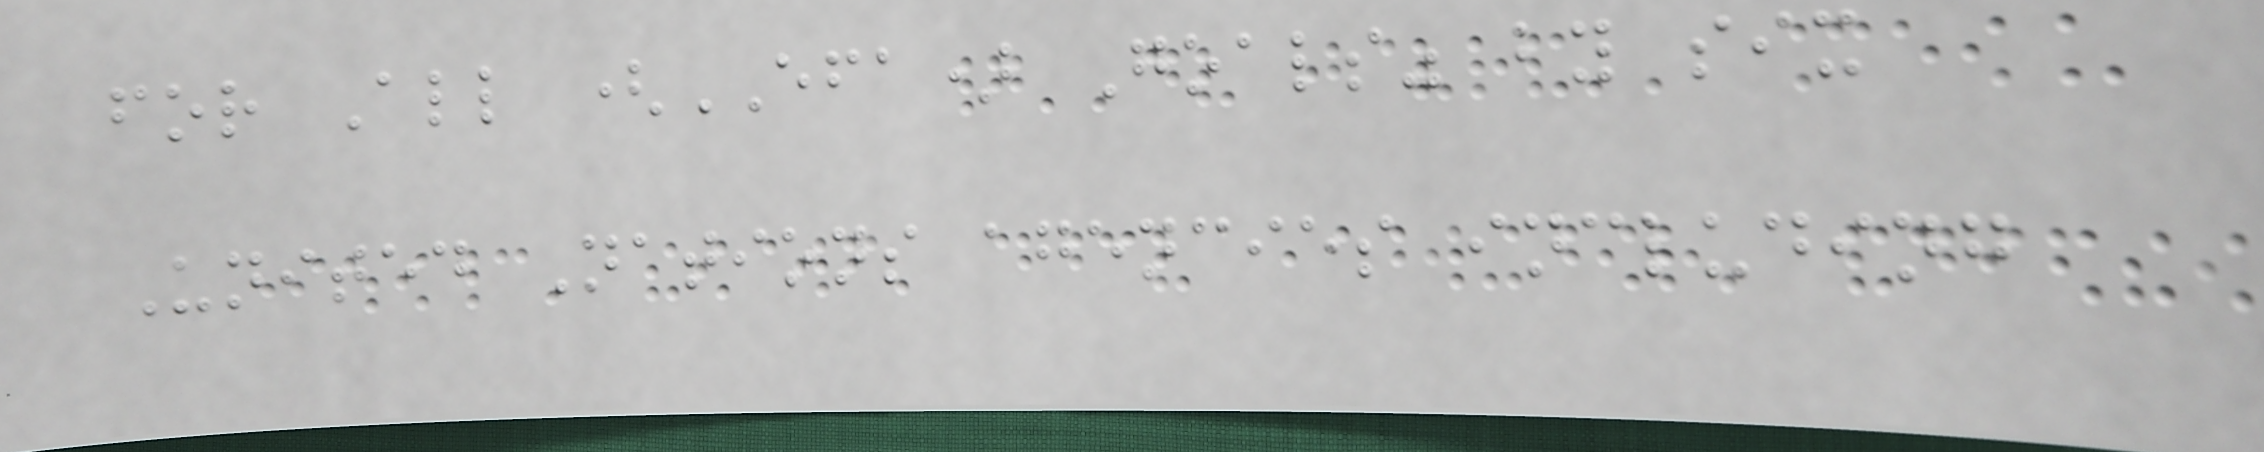for All (EFA) Goals" by six
United Nations agencies including
